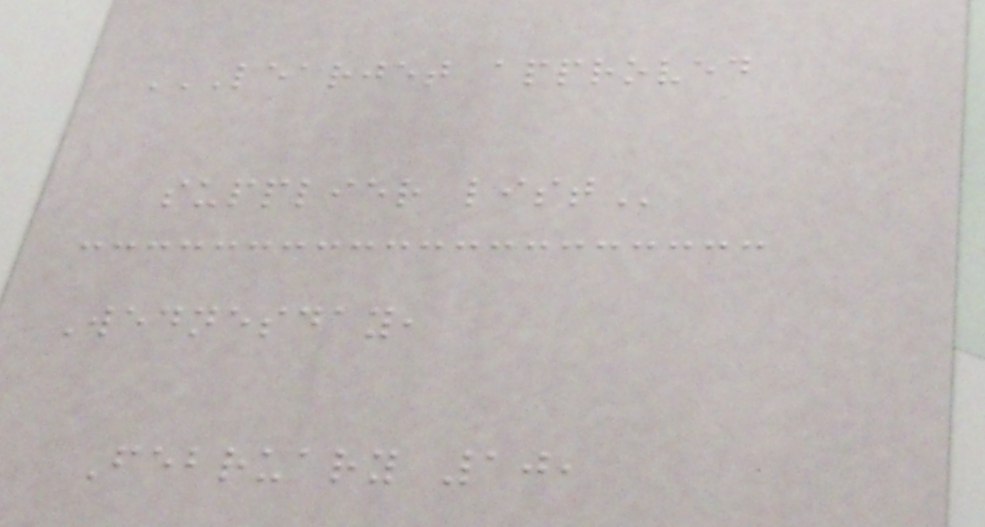LEARJET APPROVED
SUPPLIER LIST
Wednesday,
February 10,
